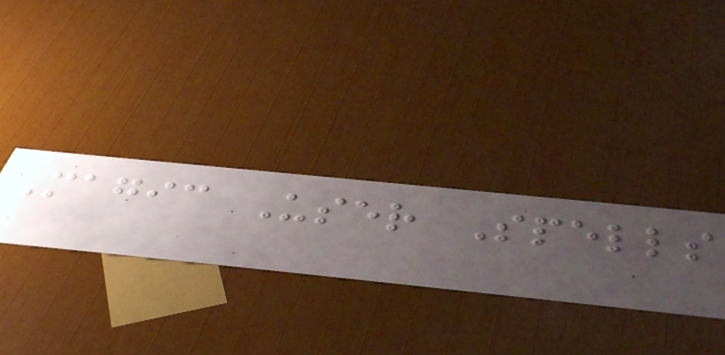Magic User Spells
